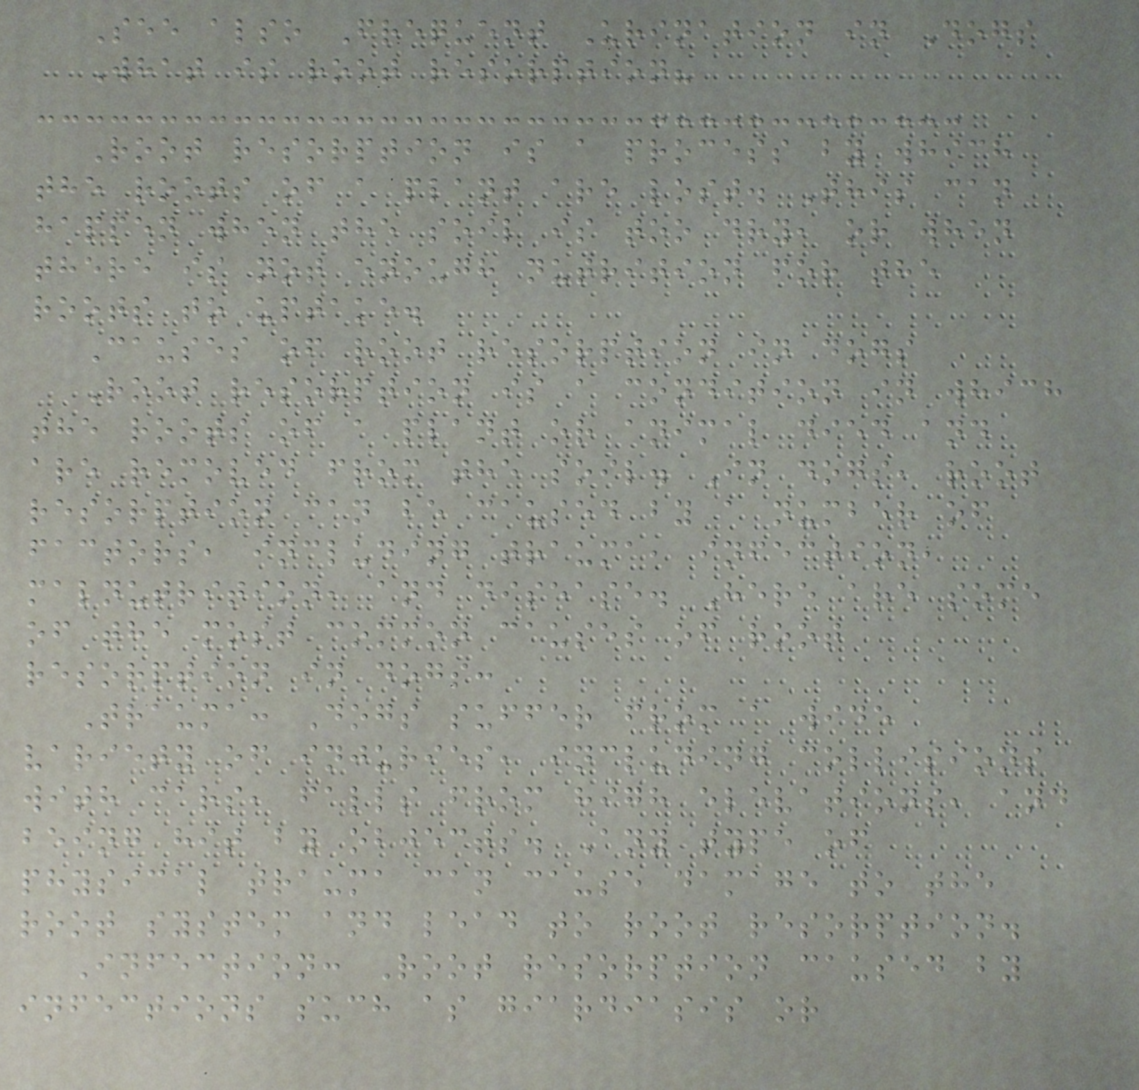See also Frequent Urination in Dogs
What is root resorption?
Root resorption is a process by which
the roots of a plant are lost. This can
happen when the soil is too dry, or when
there is not enough nutrition for the
roots to uptake.
Causes of root resorption in dogs
Root resorption is a condition in which
the roots of a plant or animal died and
are removed from the soil. In dogs, root
resorption can be caused by a number of
factors, including trauma, infection,
malnutrition, and disease. Here are some
of the most common causes of root
resorption in dogs:
Trauma: Dogs suffer from a wide
variety of injuries, including collisions
with cars, falls from high elevations, and
being hit by objects. Any type of
physical trauma can cause damage to the
root system and lead to root resorption.
Infection: Root resorption caused by
infections such as giardiasis or
